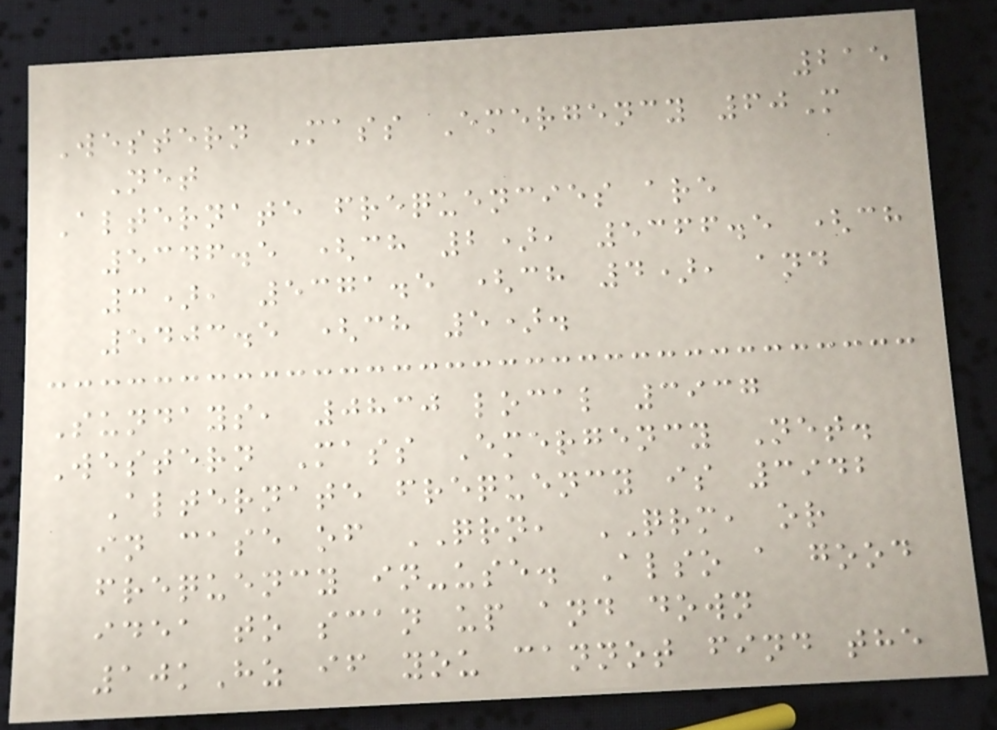215
Western Mass Emergency 60M
Net
Alternate frequencies are
5346.5 (ch 2), 5366.5 (ch
3), 5371.5 (ch 4), and
5403.5 (ch 5).
Sundays, 0830 local 3937
Western Mass Emergency Net.
Alternate frequency is 3942
in case of QRN, QRM, or
frequency in-use. Also a good
idea to scan up and down
10kHz if you cannot find the
